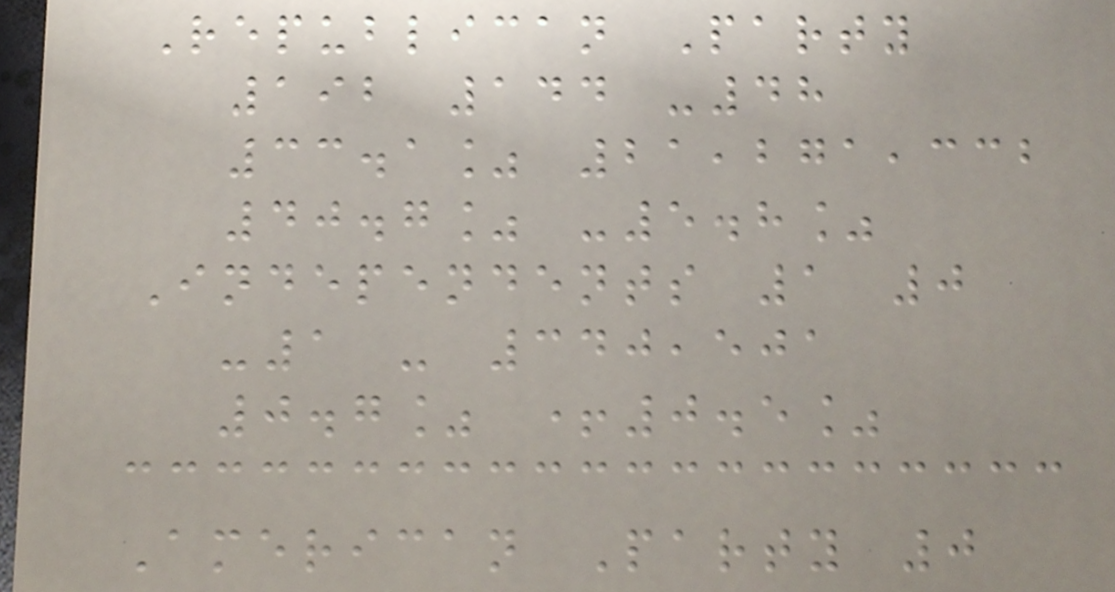Republican Party
192 144 -48
33.1% 21,271,332
40.7% -5.8%
Independents 1 0
-1 - 340,501
0.7% +0.5%
American Party 0
